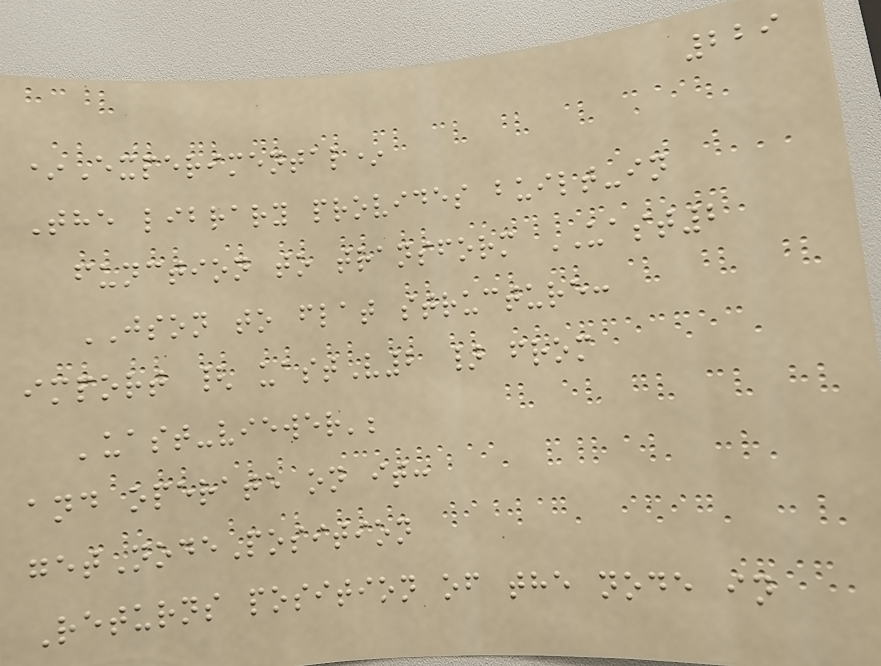229
*Experimental*
The library provides built-in
function to transform UAST2
JSON to flat structure:
import { uastV2 } from
'uast-viewer';
and operate on it:
getNodePosition
Returns position of the node in
